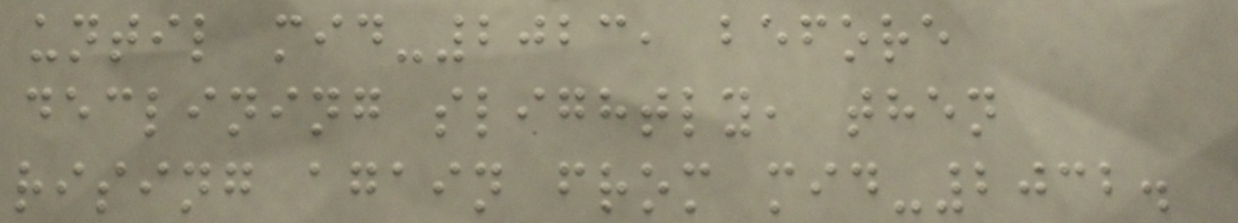until mid-2023, before
declining slightly, then
rising again from mid-2032.
